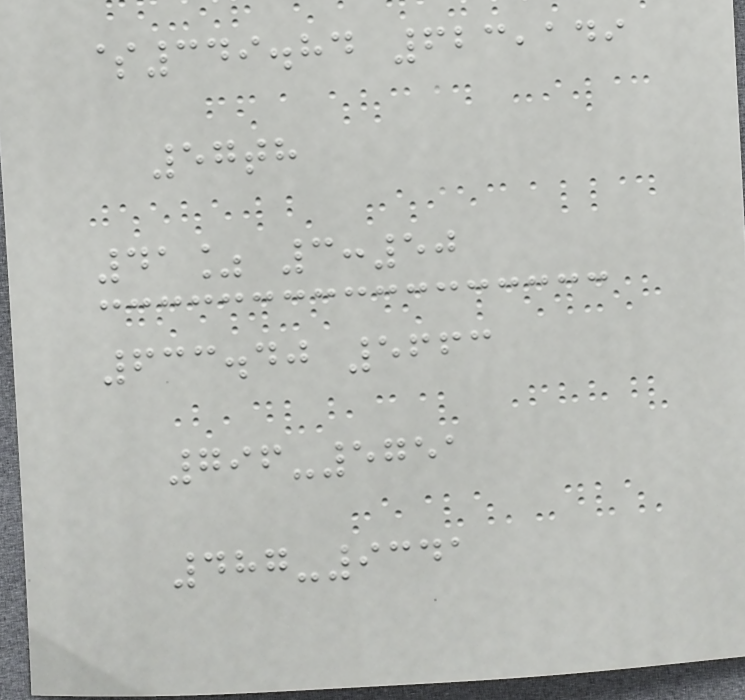$349.84 623,149
57th
41% 3:50
633.40 5663
796-5751
487-9341
